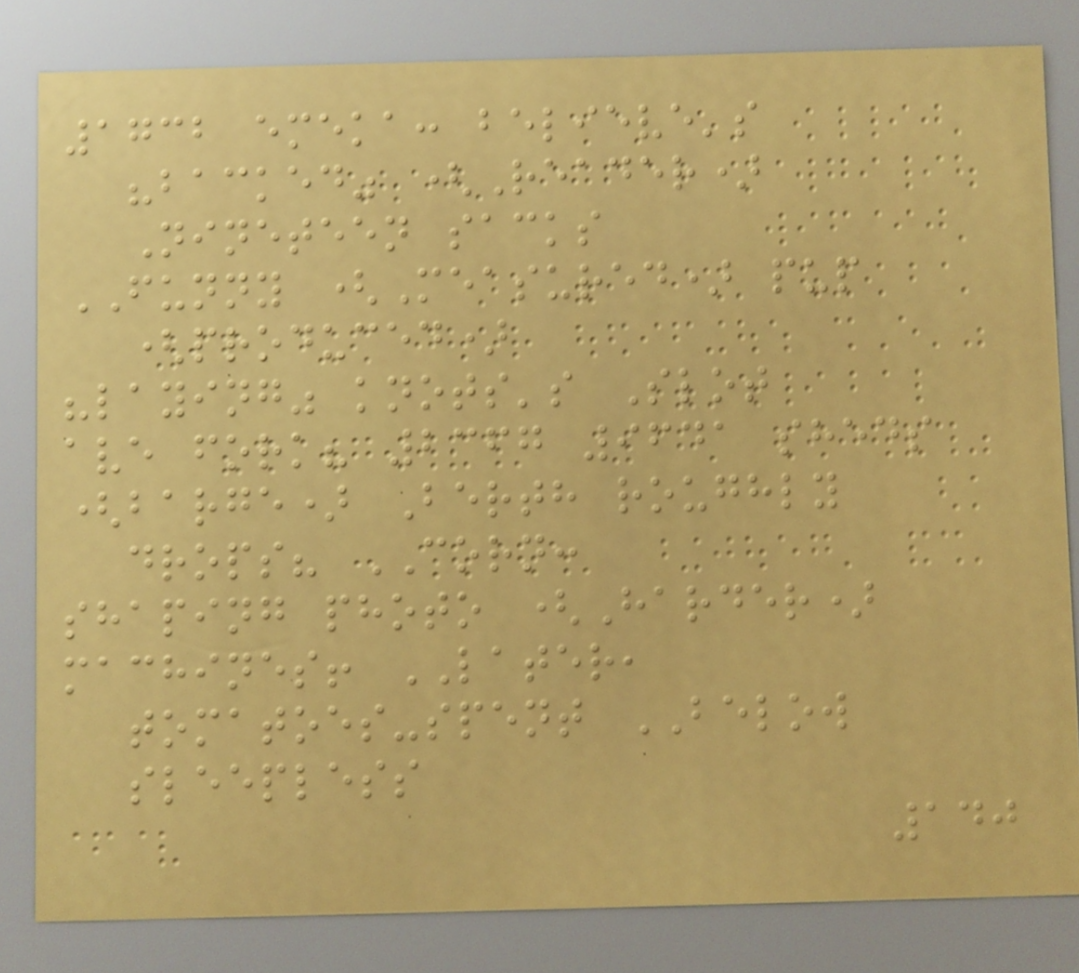1732 emeka: believe's
"backed" (Reader)
Nineteen sacks
FUNNY (Measured) pup
(produced)
"laying" knots's Slot
ave fork? 2367 9641 sheds
(barge) Berth roughly
drops? CORN:
shaping photo (Harder)
machines! LATER,
tomatoes-spent BELOW
sleepless
140
